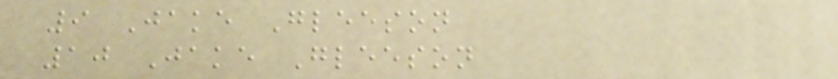9 Jake Gleeson
10 Jake Gleeson
